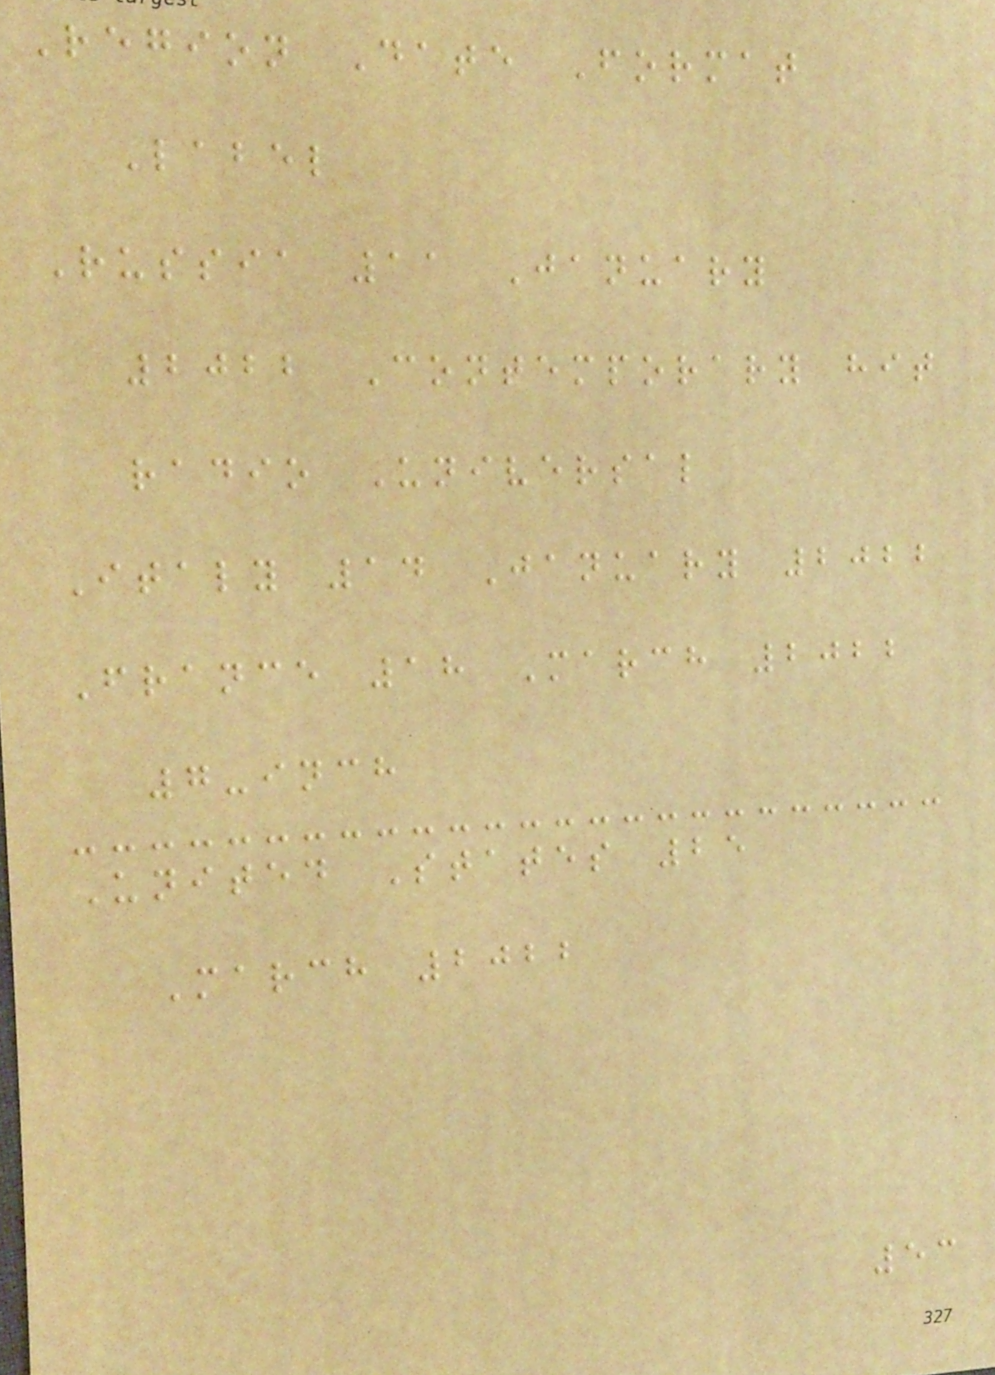Region Date Format
Label
Russia 11 January
2022 Contemporary hit
radio Universal
Italy 14 January 2022
France 18 March 2022
7-inch
United States 25
March 2022
53
